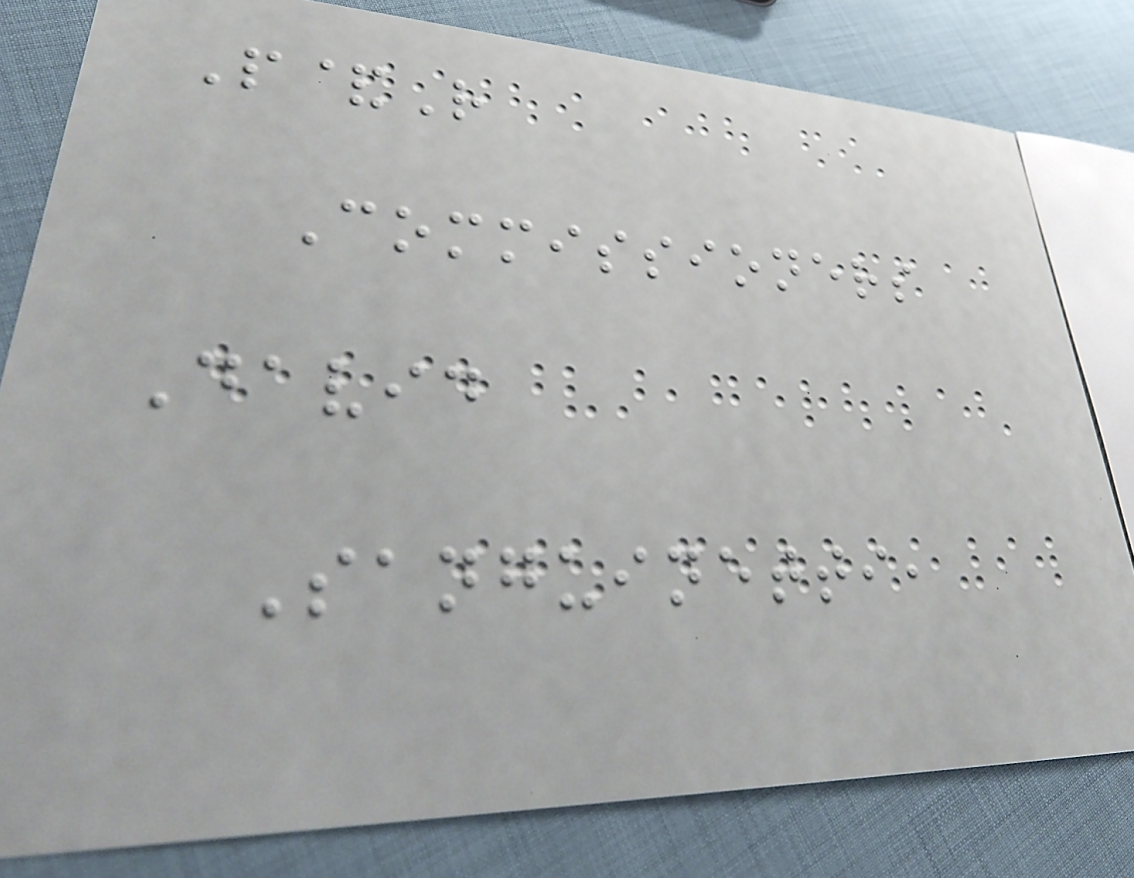P&R
Commissioners
David
Sanguinetti,
